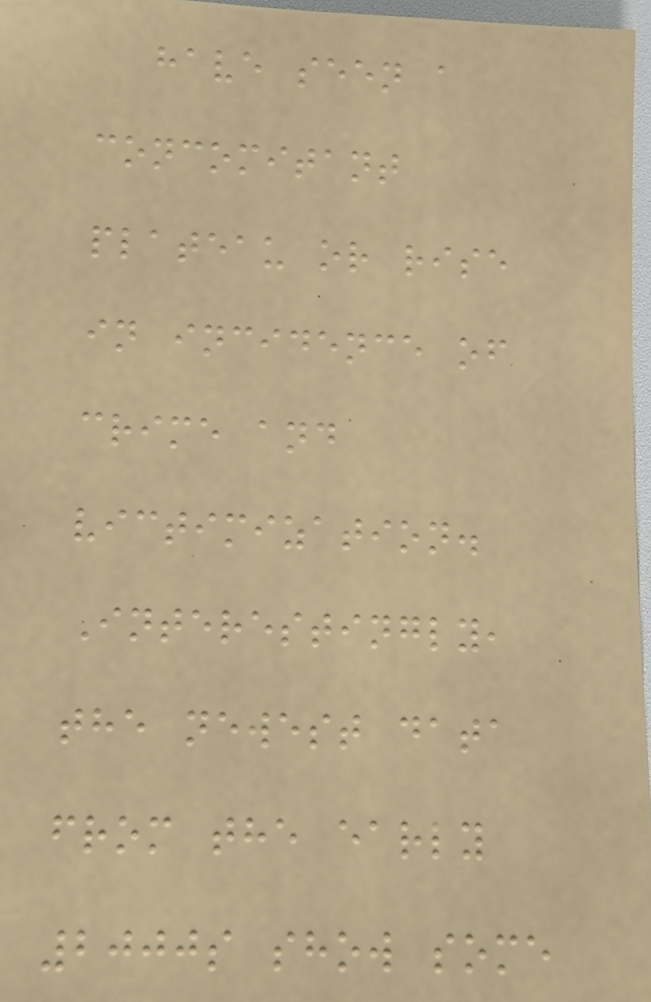have seen a
concomitant
plateau or rise
in incidence of
crime and
victimization.
Interestingly,
the newest data
from the early
2000s show some
